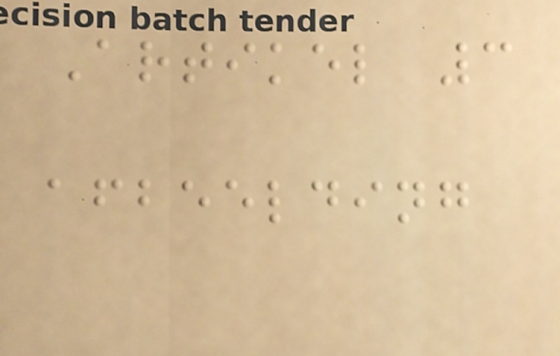Artikel 3
afbeelding
